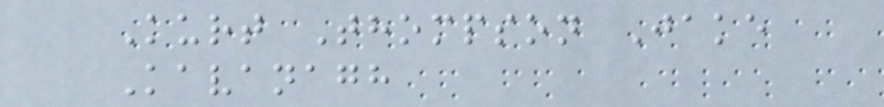Kurt Thompson Jake
Kavanagh
